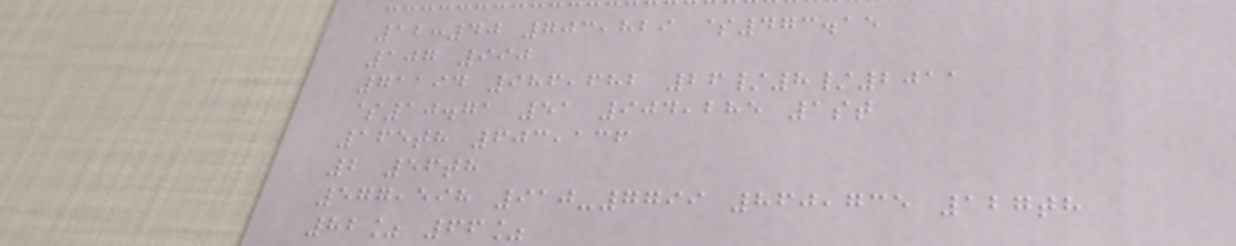12:40 703,829 $473.15
107 990
71194 986,682 26/8/2011
$10.71 51 904,285 1st
165th 603,136
2 56th
577,598 910-7799 860,735 127th
82% 66%
